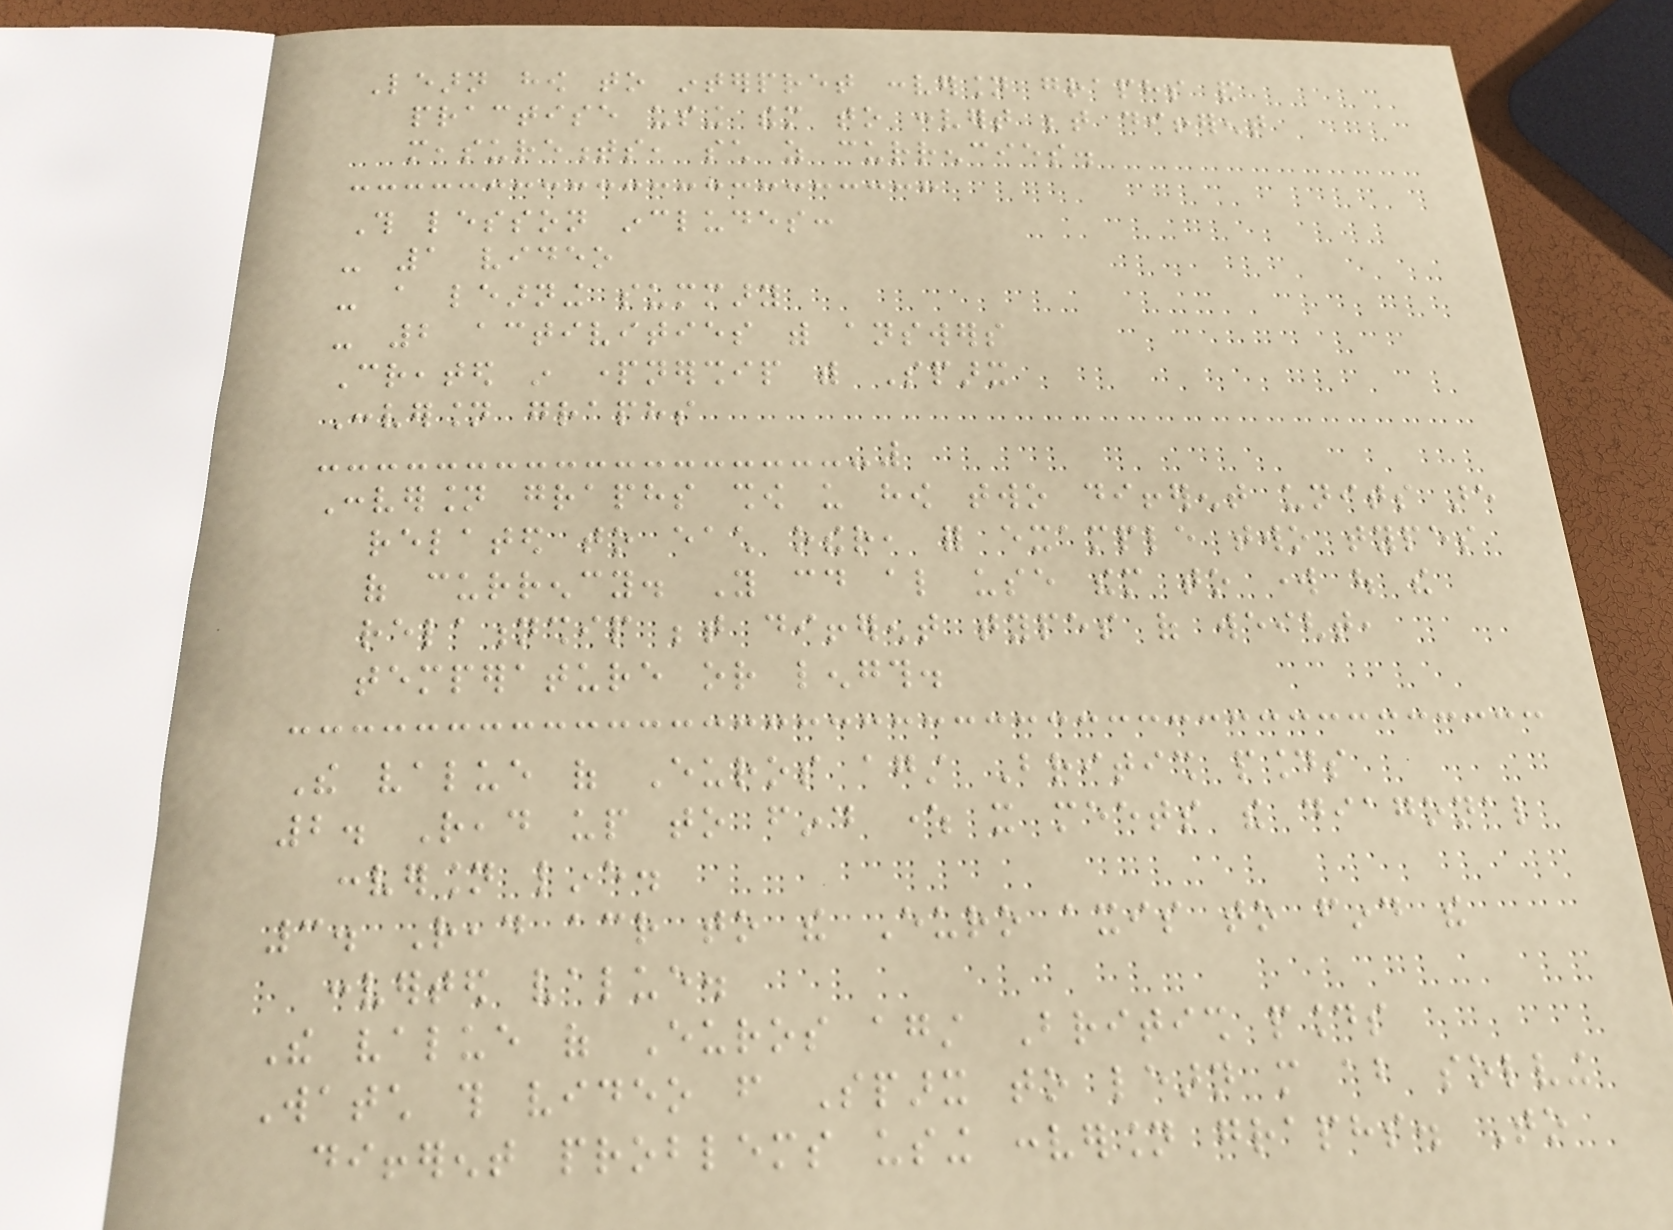Learn how to interpret conversion graphs and
practise using them to convert between different
measurements, such as currencies.
This lesson includes:
- 1 video
- a learning summary
- 2 activities with answers
Created in partnership with Sparx
Conversion graphs
Conversion graphs show us how two different units are
related to each other, for example two types
of currency. You could also use them to work out the
relationship between different types of weight,
temperature or length.
The value of Euros against British pounds
2. Read up to find where it meets the diagonal
conversion line.
3. Read across to the Euro axis to find the
converted value.
The value of Euros against British pounds
Watch this video from Sparx to learn more about solving
different problems using conversion graphs. To
